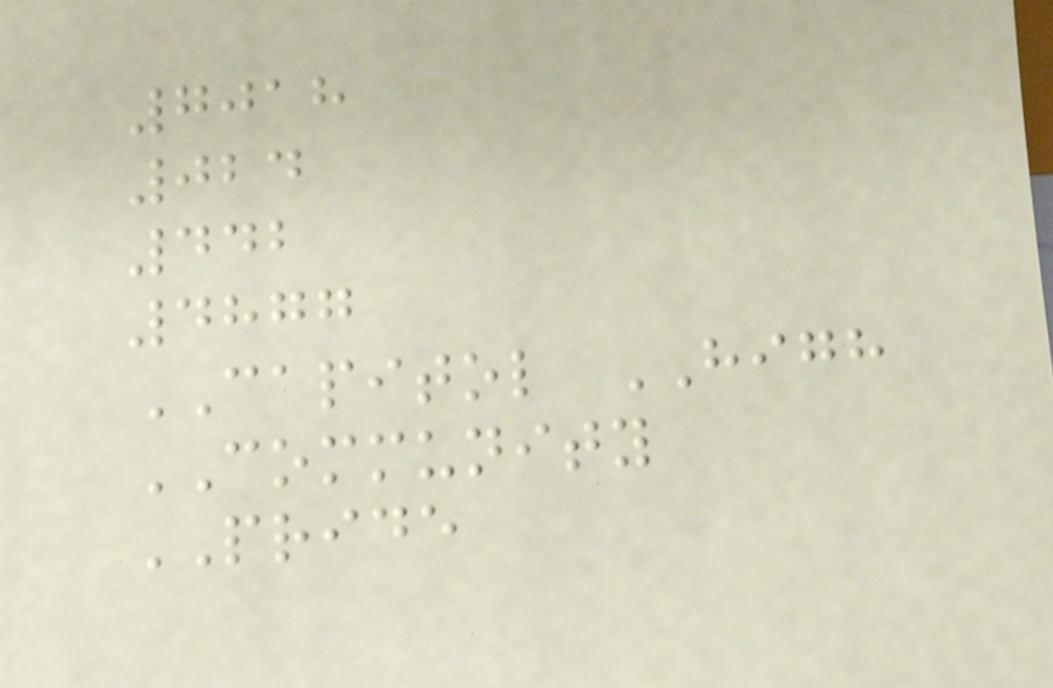7018
024
442
4877
CAPITOL HIGH
COMMUNITY
PRIDE
